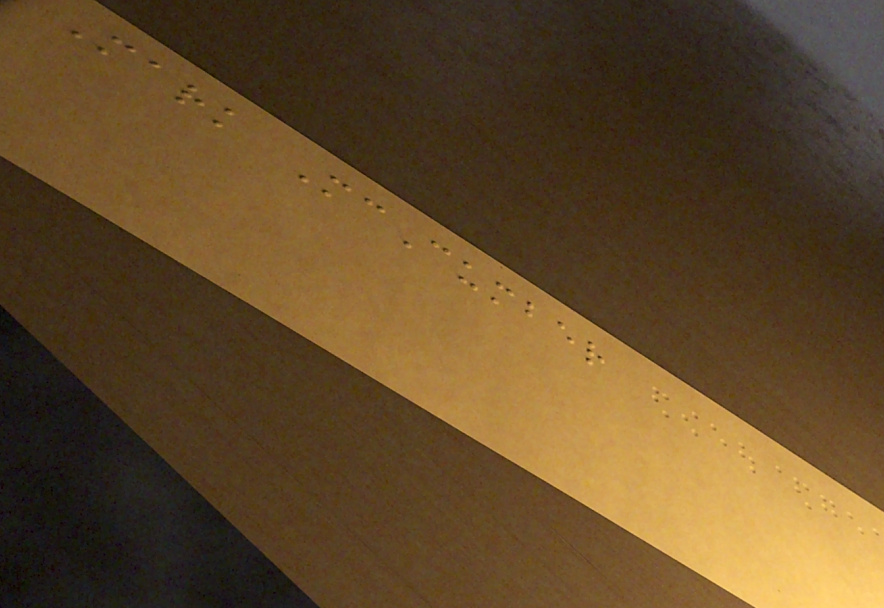Mark McCumber
